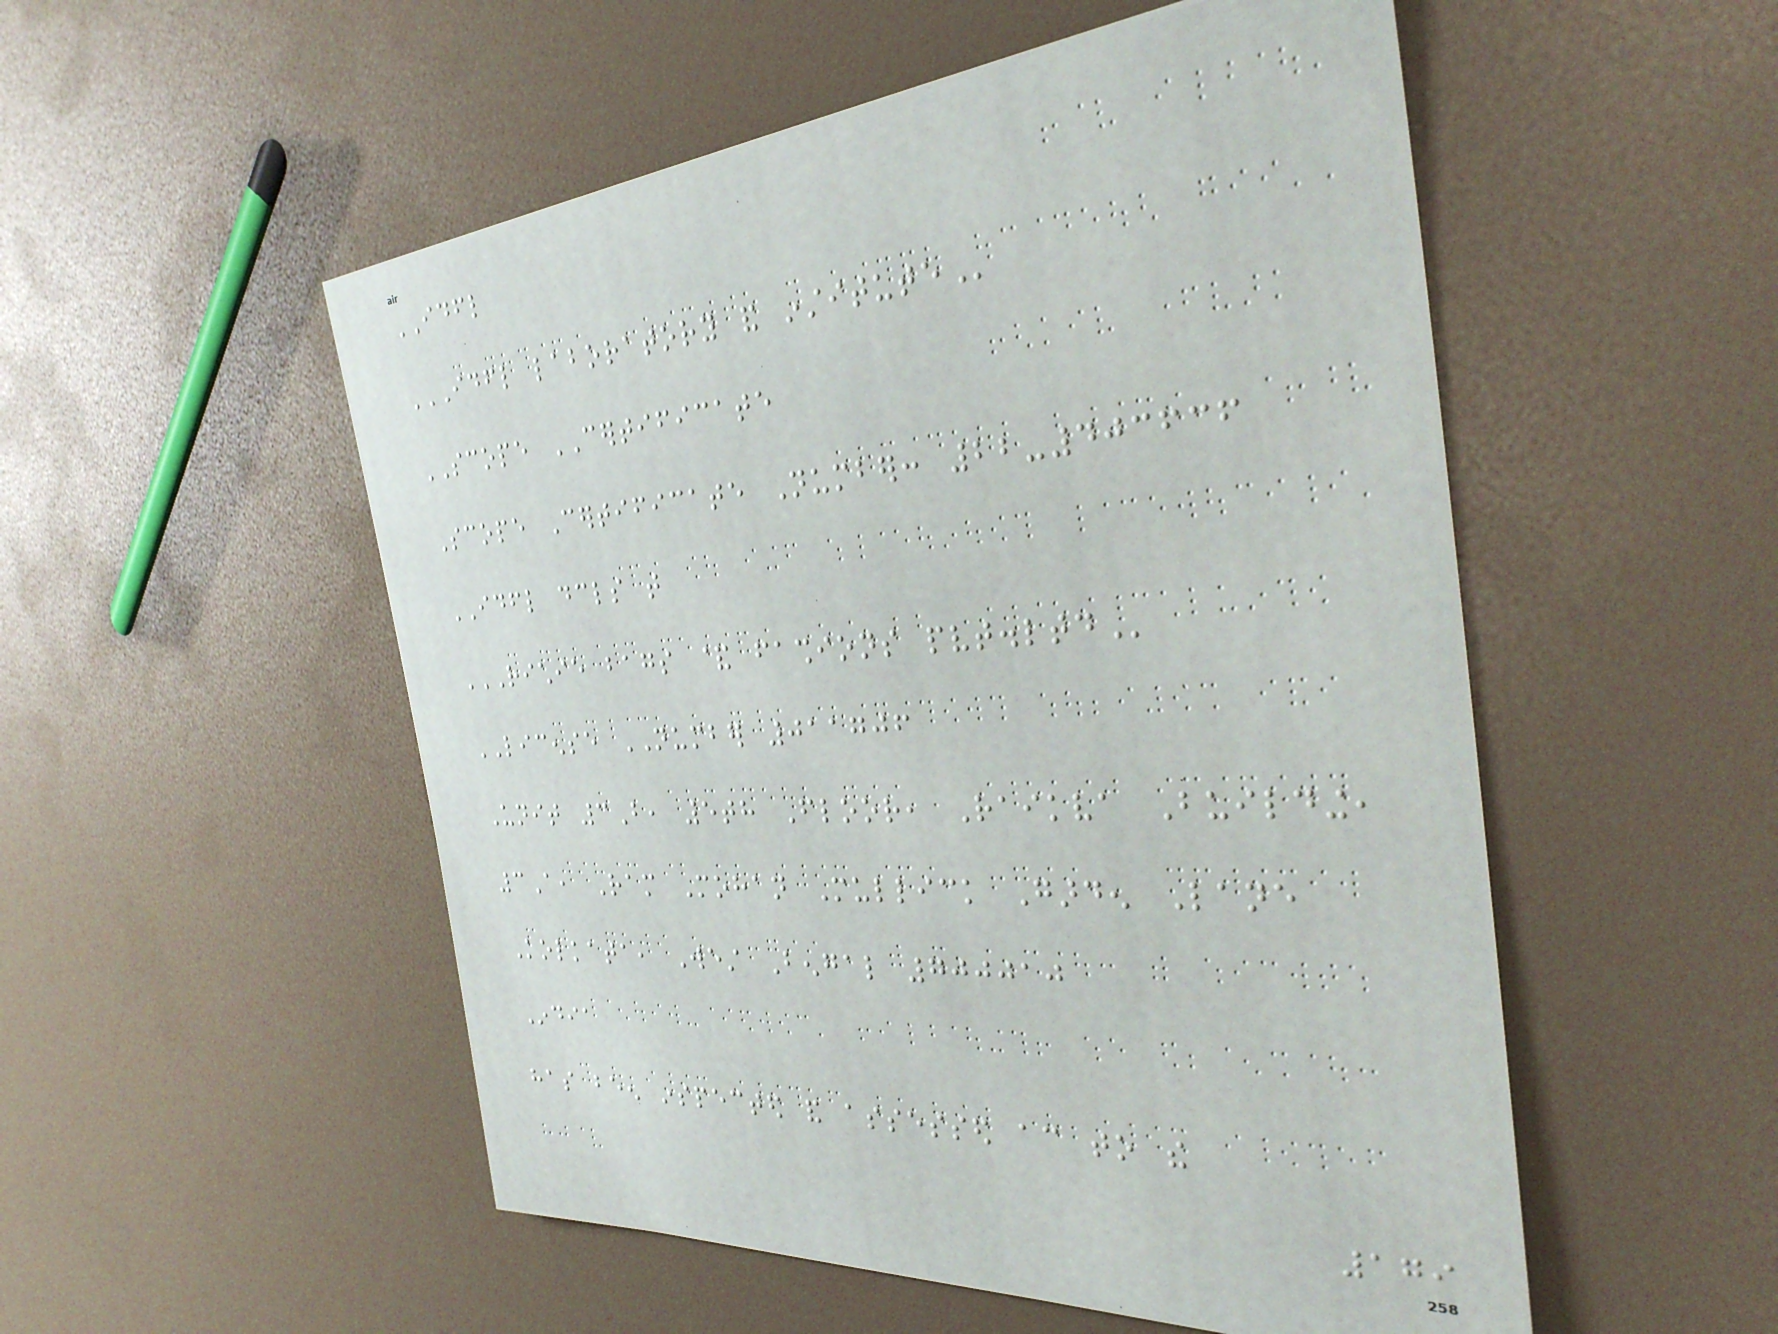IDFL
IDFL LABORATORY AND INSTITUTE
SCOPE CERTIFICATE
Scope Certificate Number: 22-403636
IDFL declares that
RICHIE BAGS & FASHIONS PVT.LTD
LICENSE NUMBER 011706
Unit 3B, 5th Floor, Raikva Building,
3A, Ram Mohan Mullick Garden Lane
Kolkata, West Bengal 700010
India
has been inspected and assessed according to the
179
